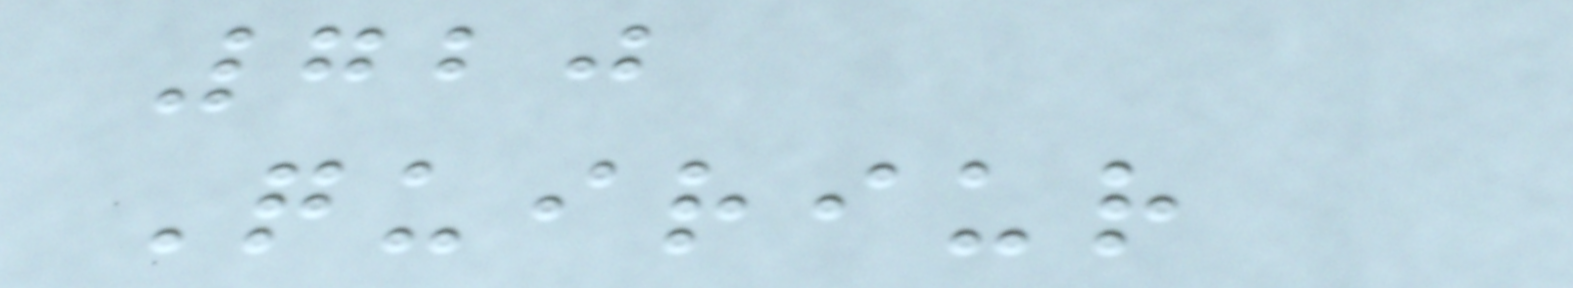720
Quiriur
